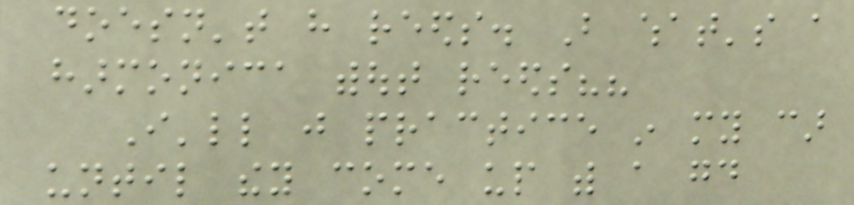doesn't have reeds. But what's a
harmonica without reeds??
I'll just practice in my car
until they come up with a good
